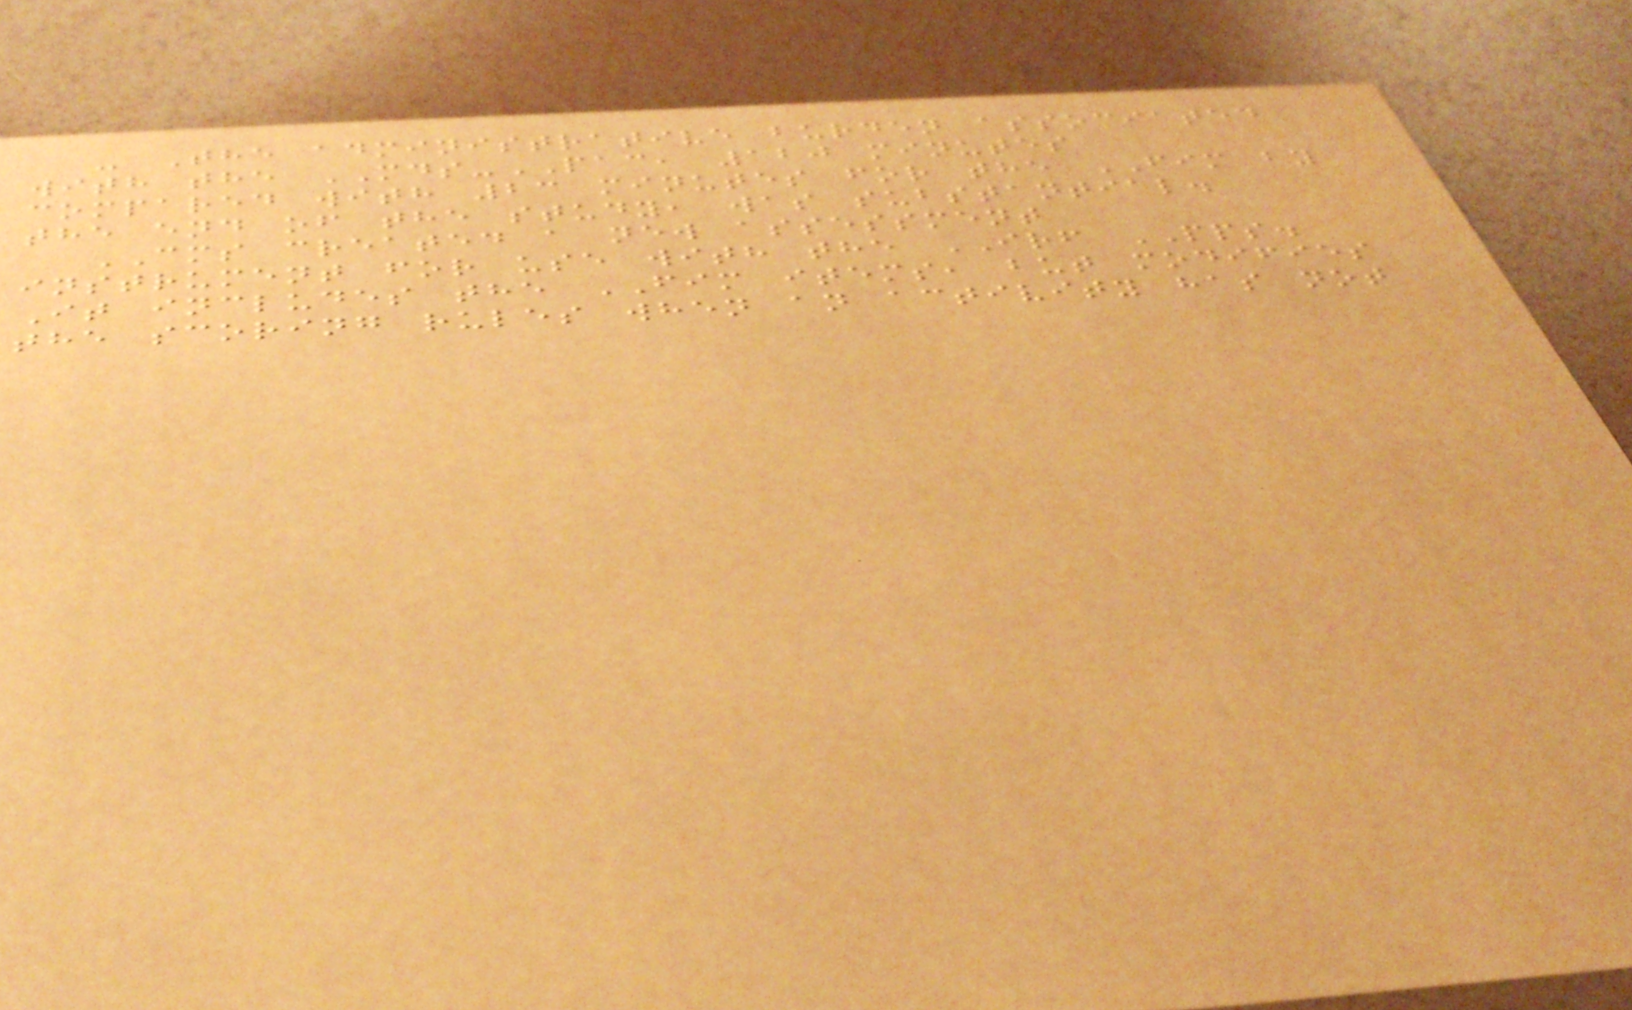- The administrative burden associated
with the MDS-PAC, 120 minutes
compared with 23 minutes for the FIM by
the end of the study, was substantial.
CMS created a new assessment
instrument for use with the IRF PPS.
It includes the FIM items, but modifies
the scoring rules when an activity has not
